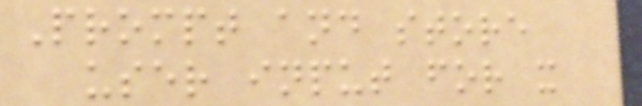Prompt and store
user input for x
